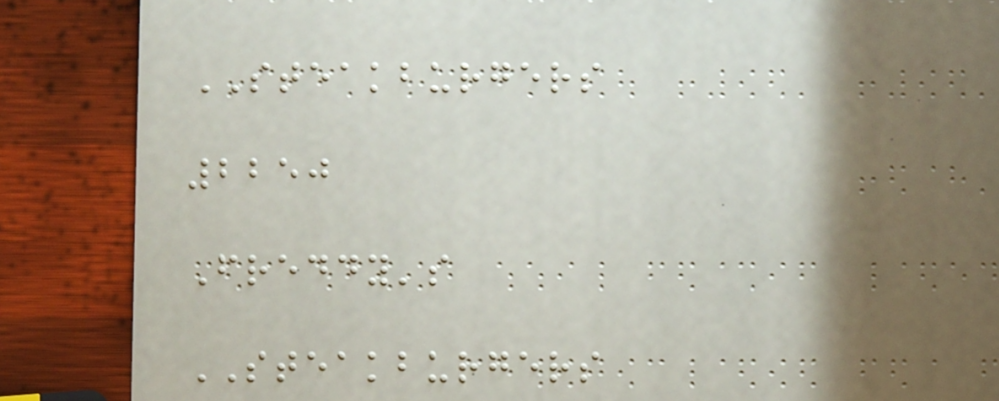STEAKBURGERS
2250
Freddy's
STEAKBURGERS
